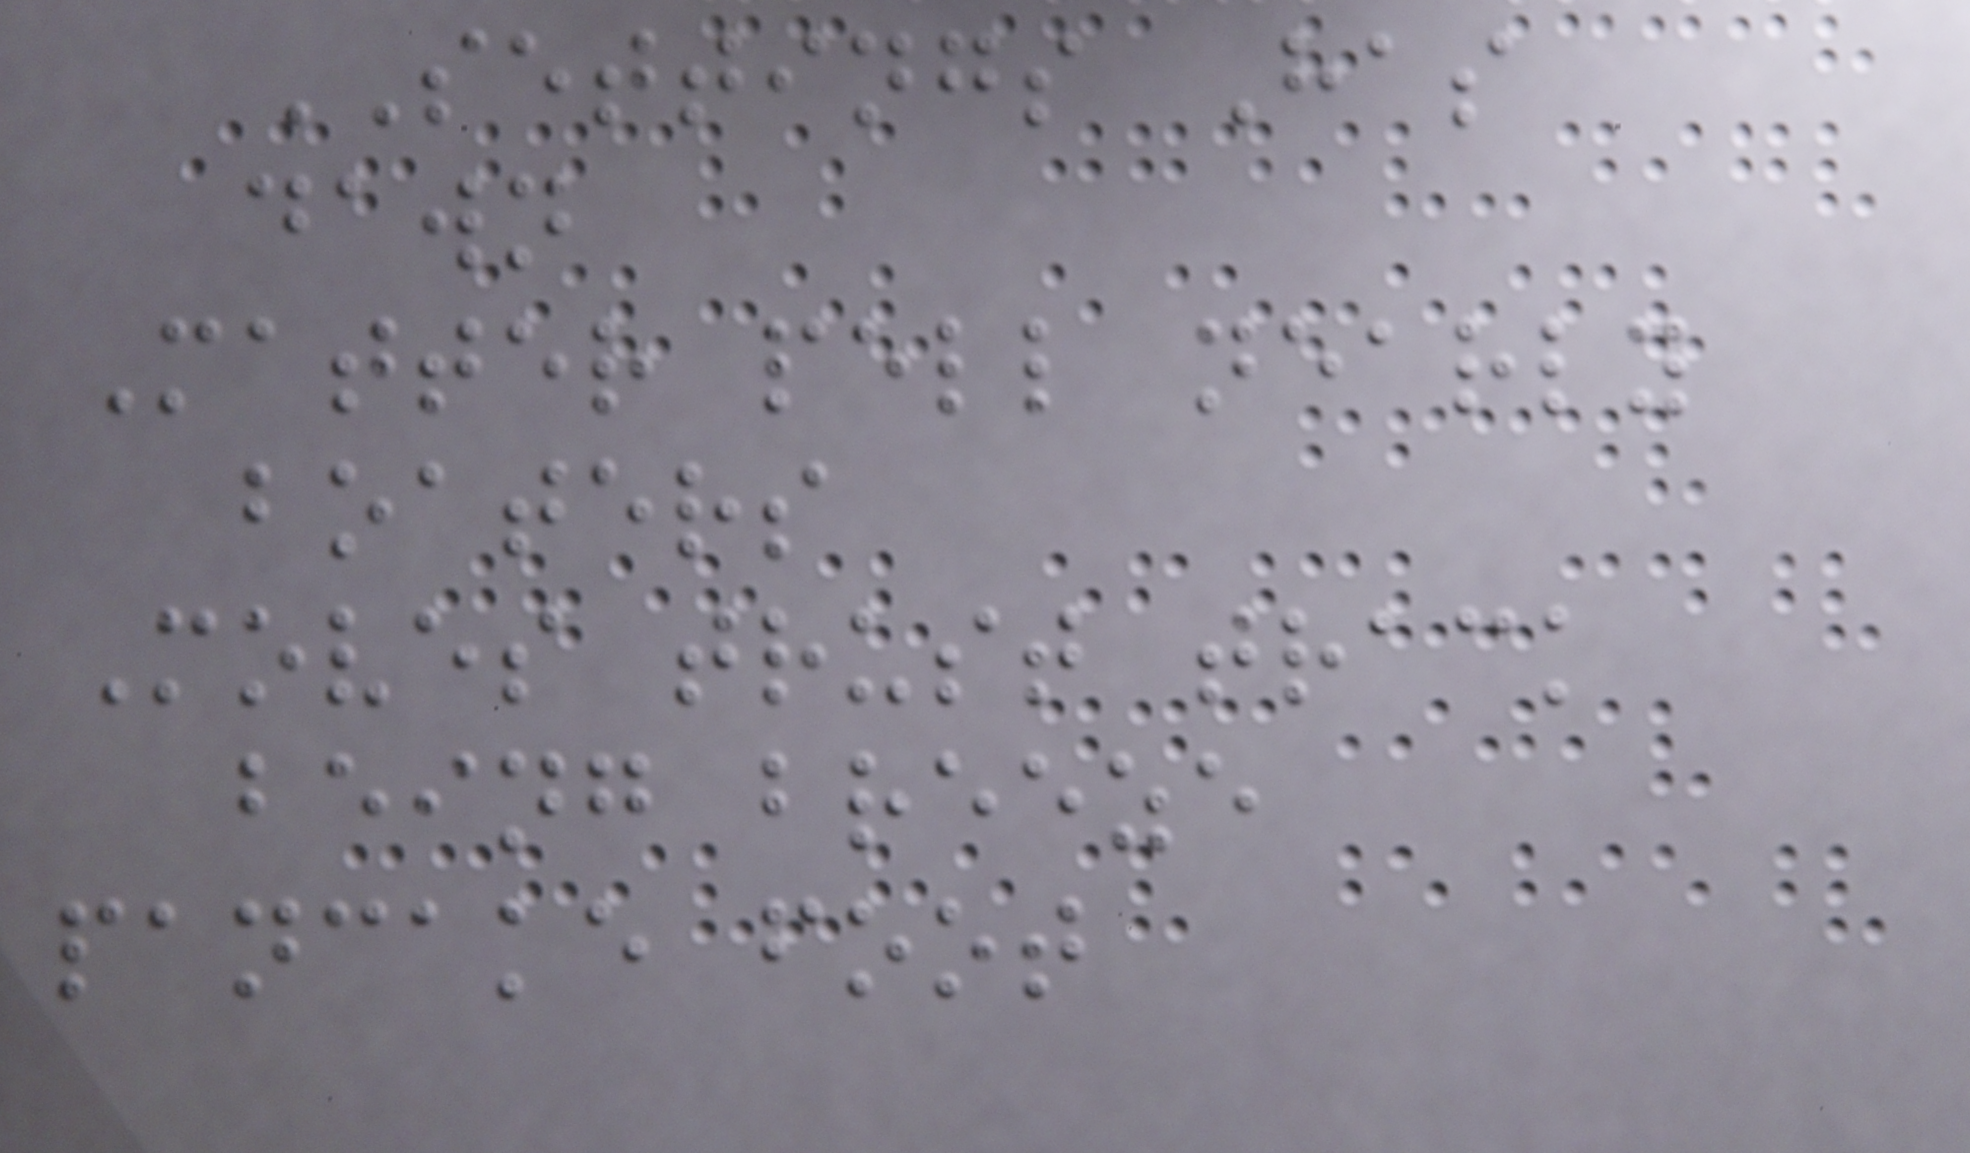SETTINGS Has
dawn
Matter pell nearly
boaters
Moves trust track
being breeze
pancake foot
